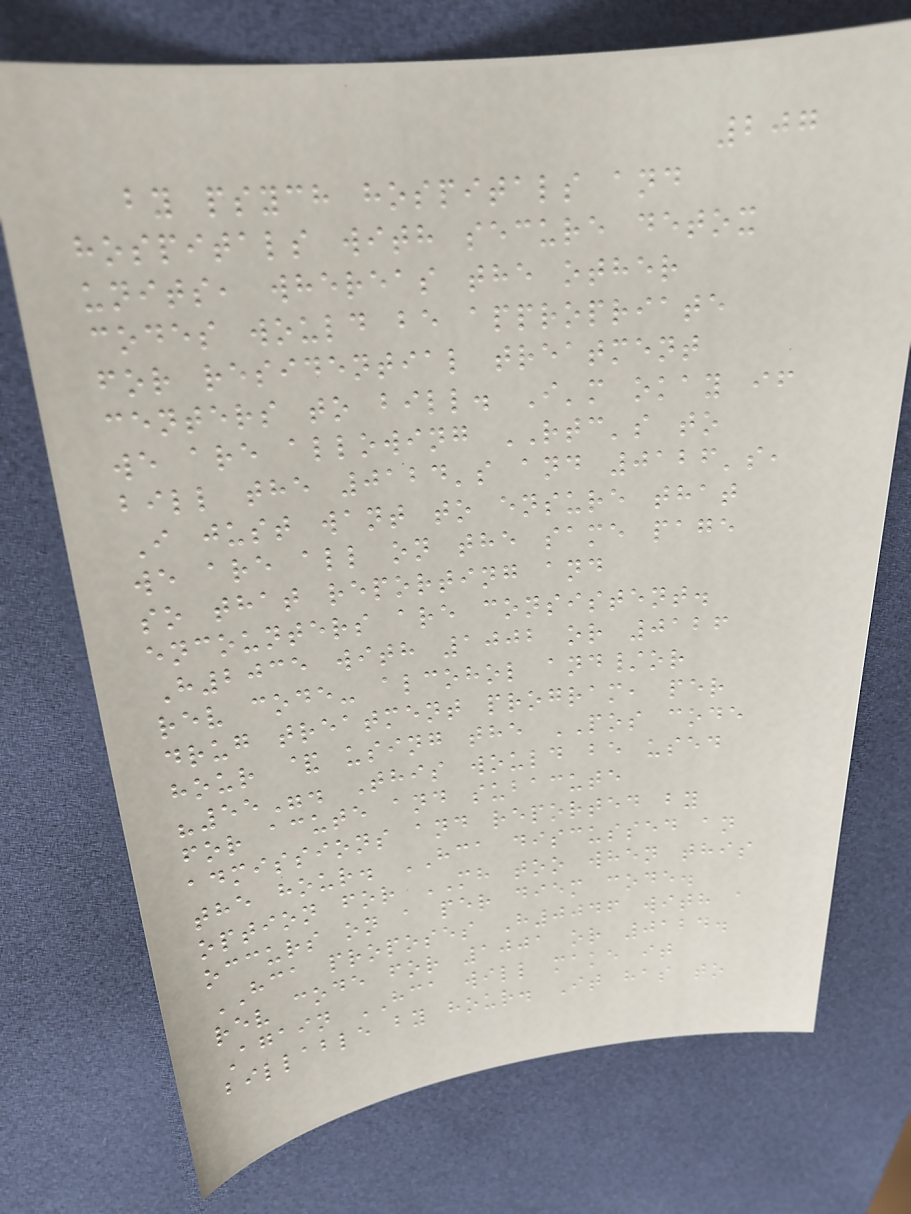207
by psych hospitals and
hospitals with secure detox
units, whereas the other
codes would be appropriate
for residential treatment
centers to bill. I'm okay if
we are allowing RTC's to
bill the 0124's and 0126's,
I just want to ensure that
we are all on the same page
so that reporting and
encounters are consistent.
H2035 with 1002 or 0126
rev code- alcohol and/or
drug treatment program, per
hour & using the POS code
"55". This would be used
for acute and subacute
admissions and reported by
the hour. HCA discussed an
option for MH too when this
occurs on a per diem code.
HCA proposes H0046 with a
rev code for 1001 or 0124.
Again HCA will make it
billable by hour. It has to
